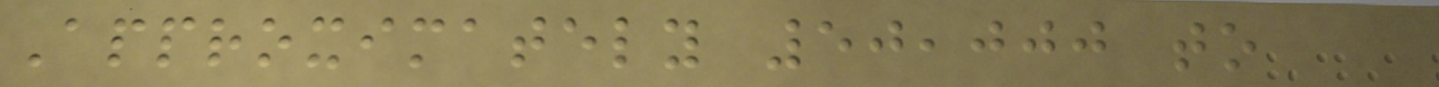Approximately 50,000 to
